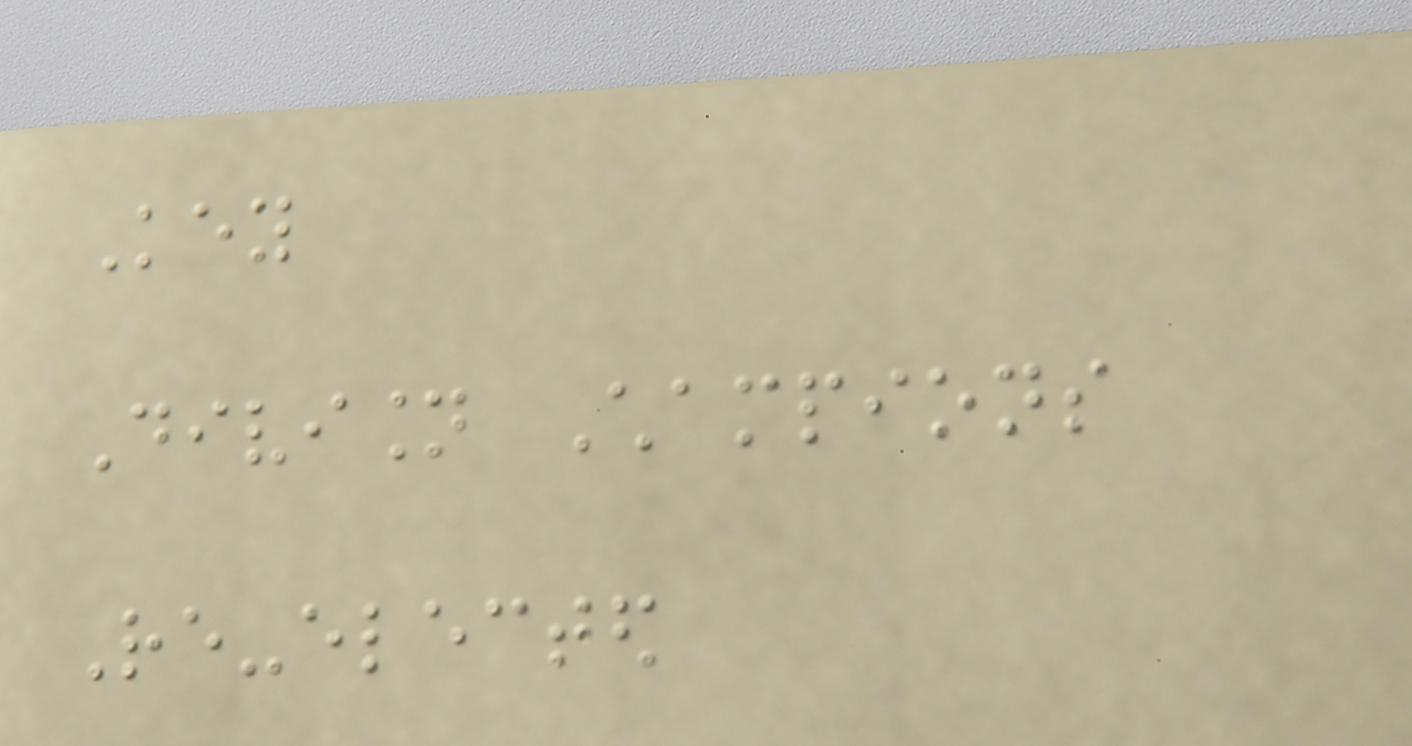Key
Division Champions
Re-elected
